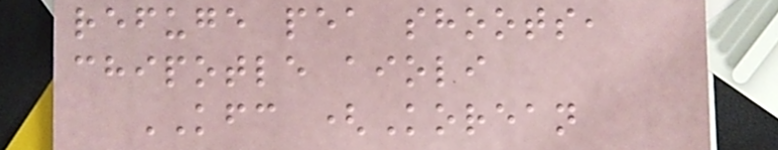refuge pea shoots,
chipotle aioli
KFC (Korean
